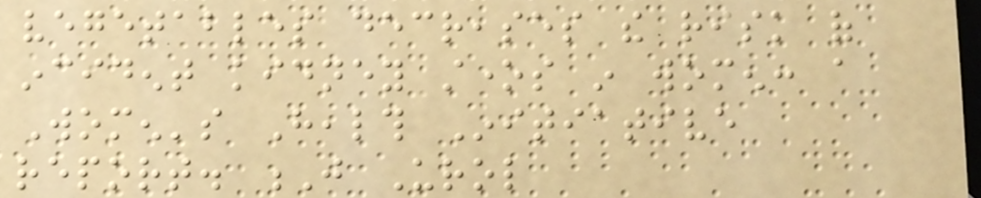vegetables decreases the risk of
incident kidney stones in women: a
Women's Health Initiative
report. J Urol
